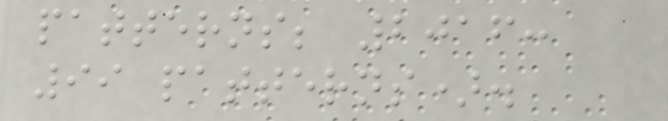patterns; 2016:
99 patterns).
